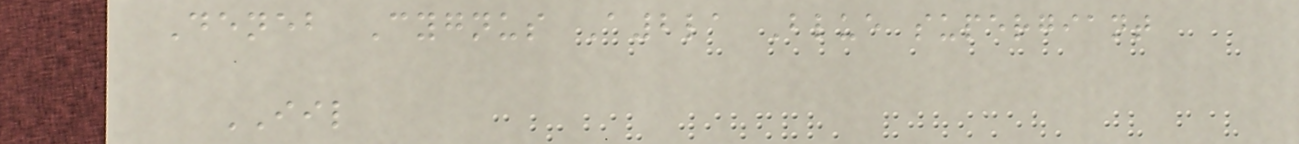Deneb Cygnus A2la Blue supergiant
IIL
